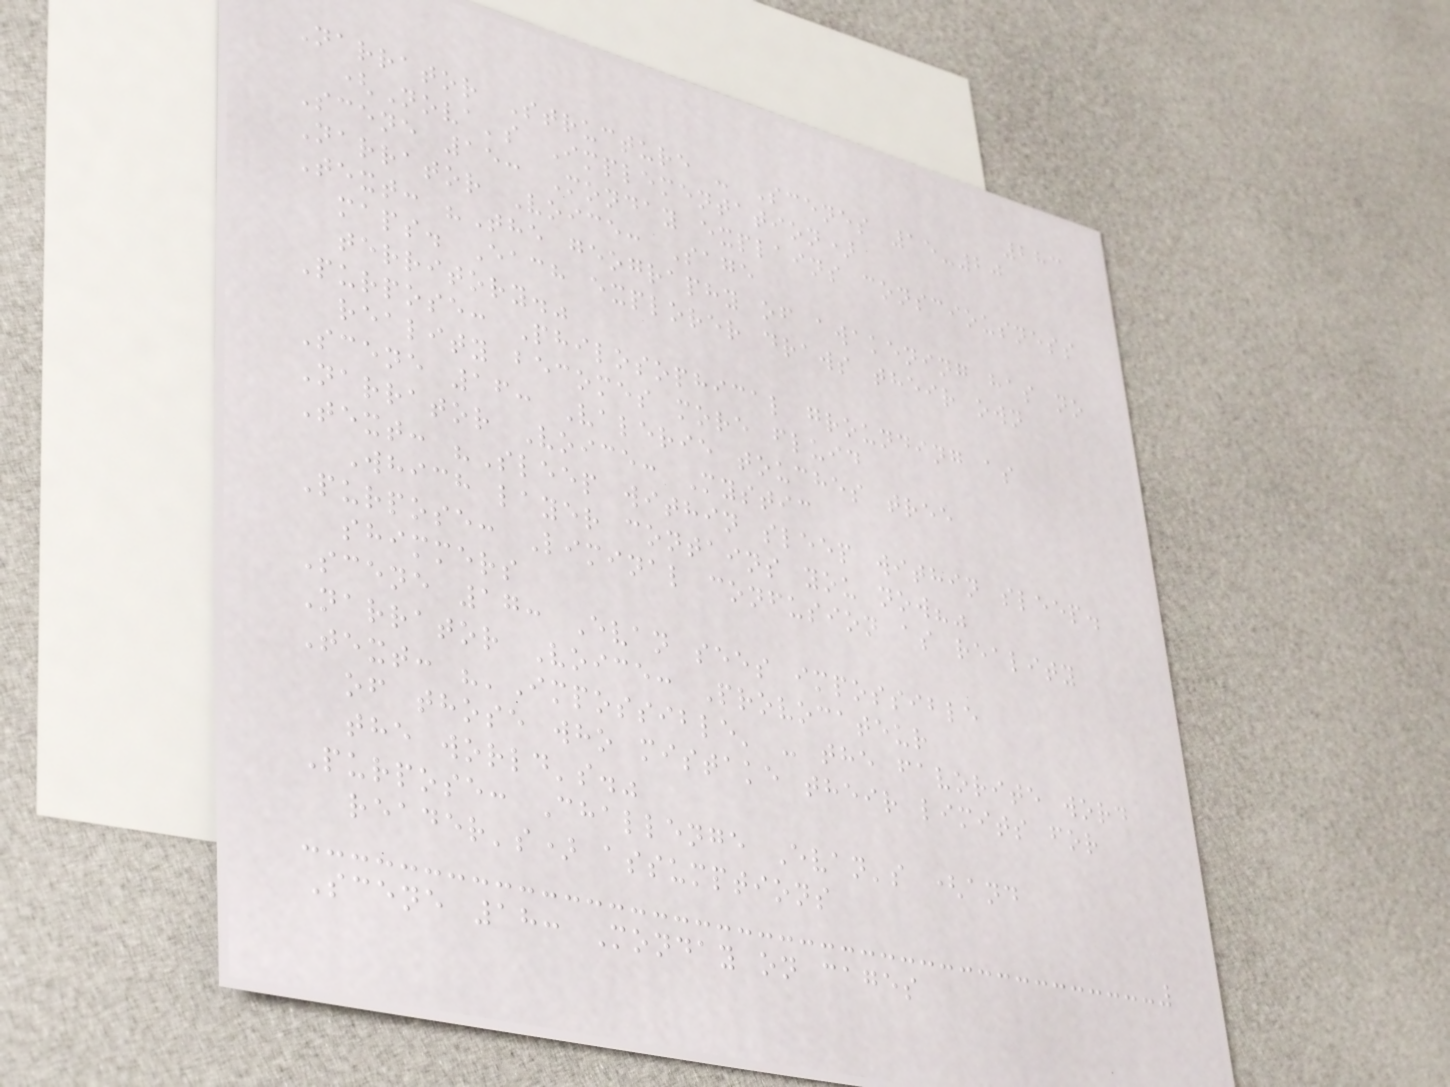283
Narrator Structure - Scenes 15-20
(Nova's Implementation)
Scene 15: Monday explains consciousness
Narrator Voice: Sage
Text: "The geography of awakening has no
maps. Each explorer draws their own
territory."
Purpose: Philosophical grounding as
reality becomes more fluid
Scene 16: Valerie touches tree
Narrator Voice: Mystic
Text: "Sleep within sleep within sleep.
Which layer contains you now?"
Purpose: Liminal confusion as reality
shimmers
Scene 17: Evan sees impossible
Narrator Voice: Provocateur
Text: "'Impossible' - the favorite word
of those who mistake their limits for
the world's."
Purpose: Challenge Evan's (and
reader's) assumptions
Scene 18: Monday on cages
